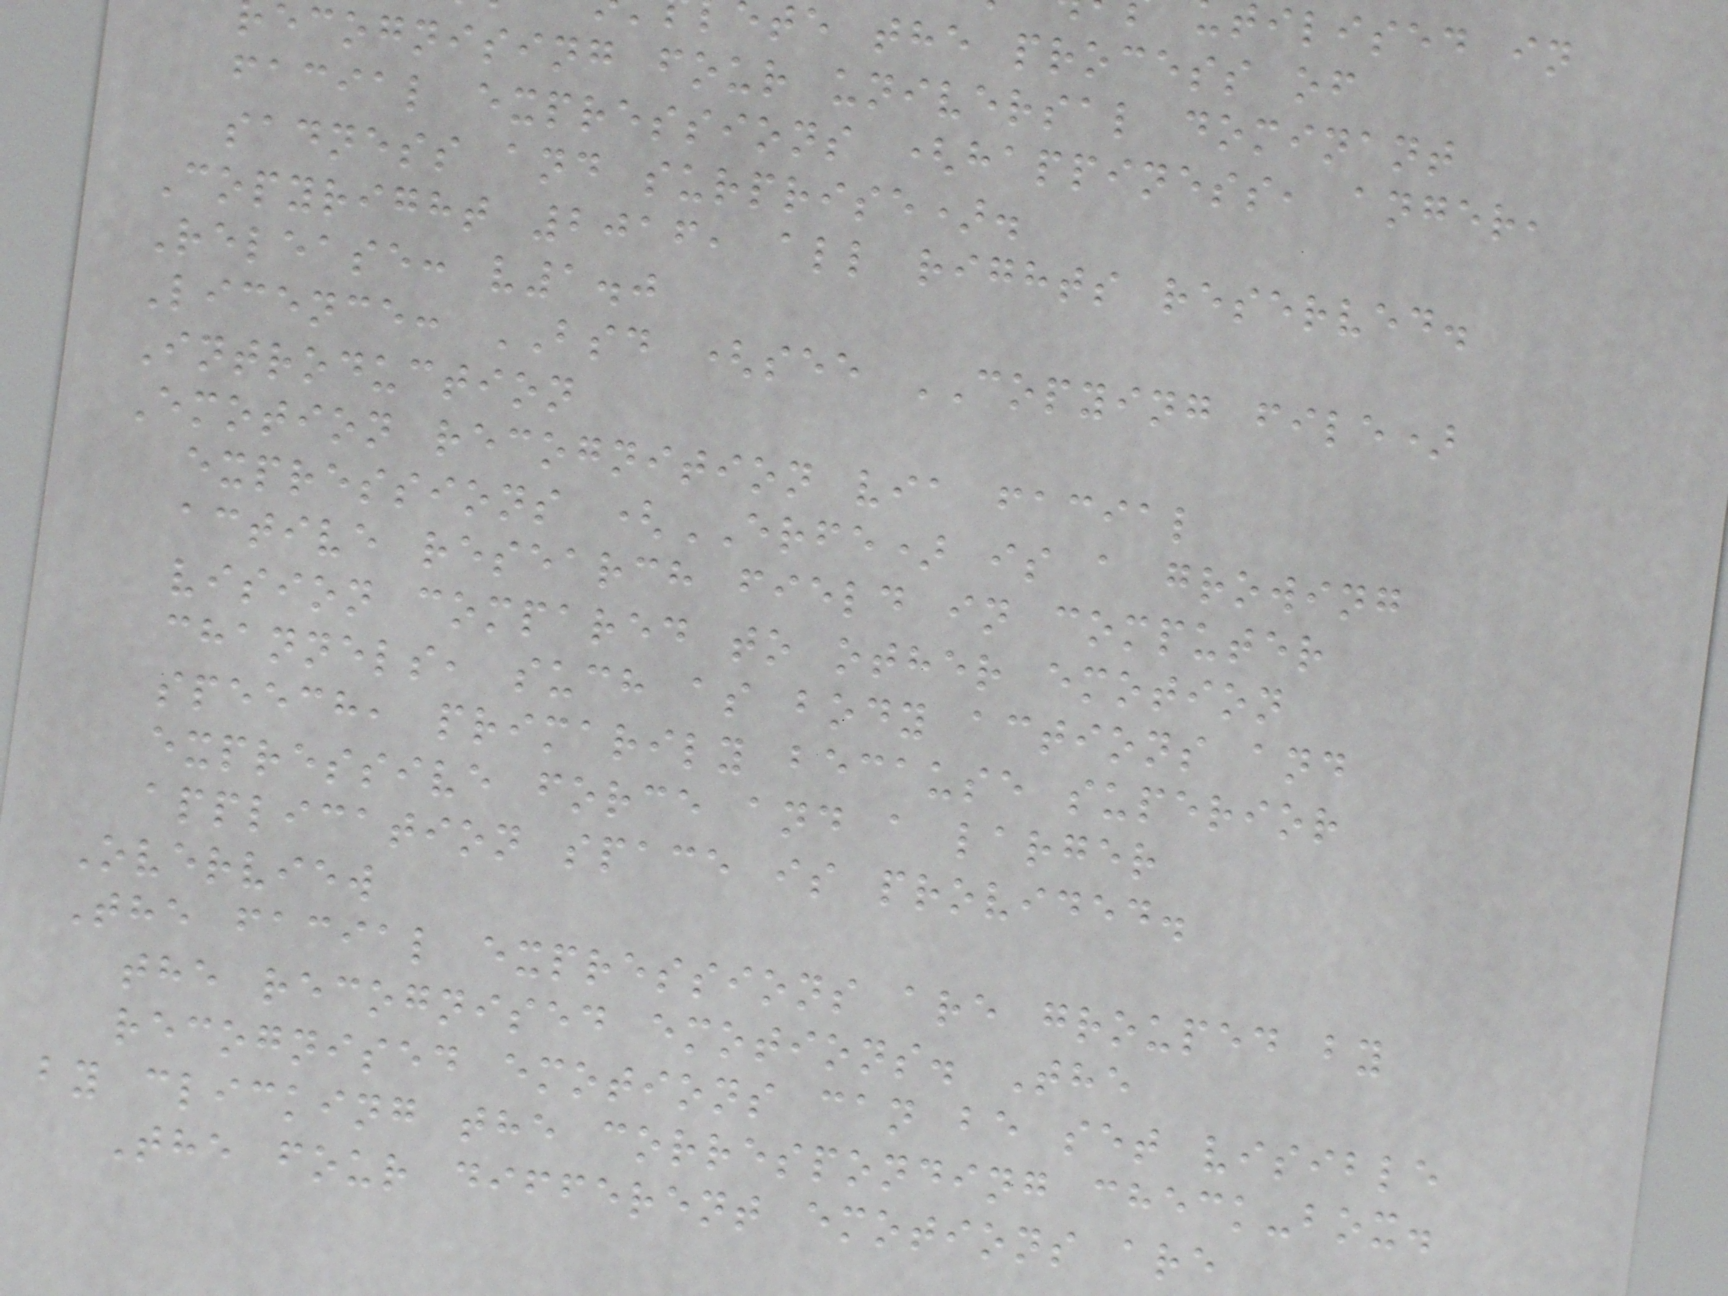tilised in
te the process of
ecognising four universal dominant
facial expressions (happiness, anger,
sadness and surprise).
Copyright 2016, all rights reserved.
Release: v1.0
Licence: BSD (see COPYING file)
Introduction
Emotion recognition via facial
expressions (ERFE) is a growing
active research field in computer
vision compared to other emotion
channels, such as body actions and
speech, primarily because superior
expressive force and a larger
application space is provided.
Overview
The facial expressions are grouped by
the recognised emotions. The
recognised emotions can be set visible
by clicking the corresponding check-box.
The four different emotions are
